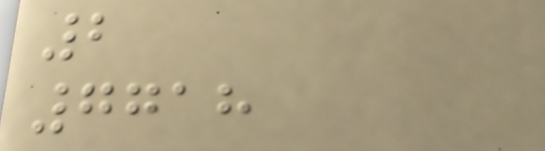2
7718
